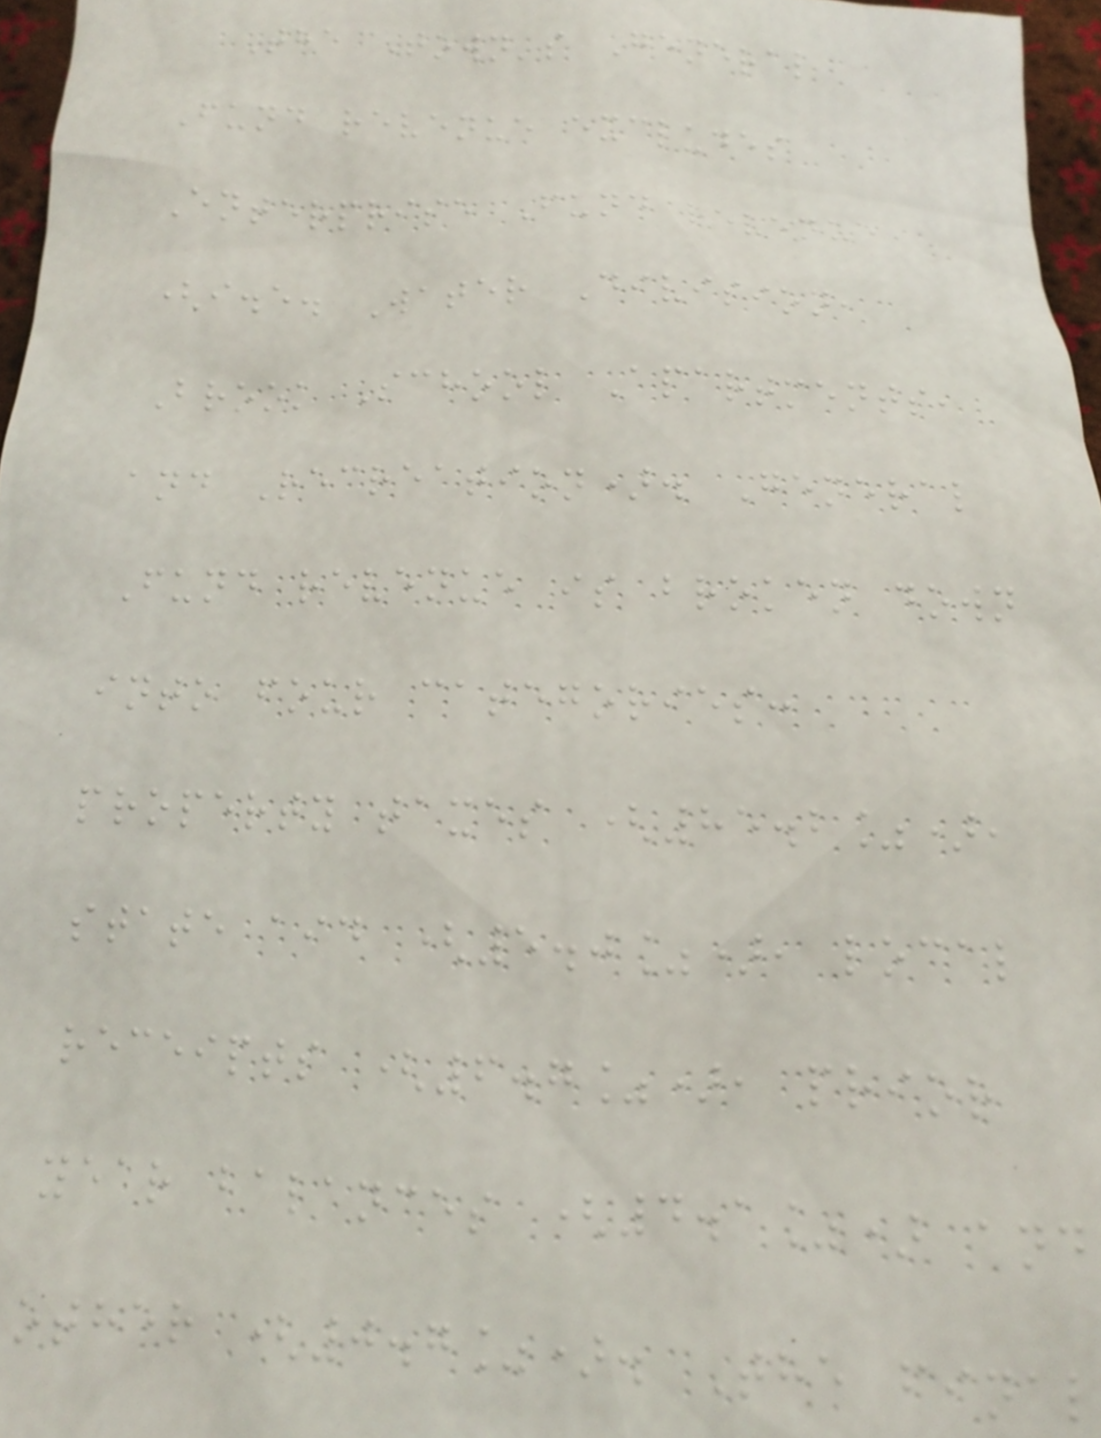The Town's General
Fund revenue excludes
Enterprise Fund revenue
(i.e. Water Division,
Brook School Apartments,
and Recreation). General
Fund revenue is broken down
into four categories:
property taxes (85.2%),
state aid (5.0%), local
receipts (6.7%), prior
year balances (4.1%) and
other (0.7%). The final
